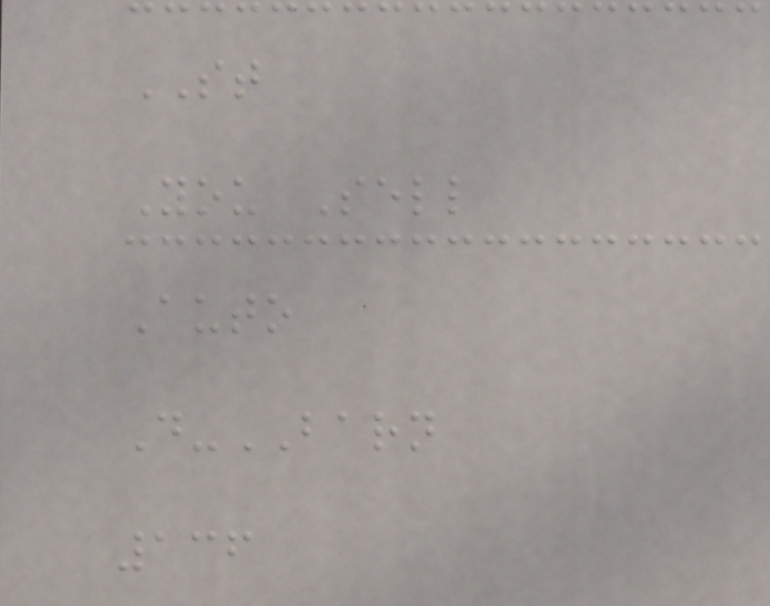ST
You Sell
Auto
D-BARN
136
